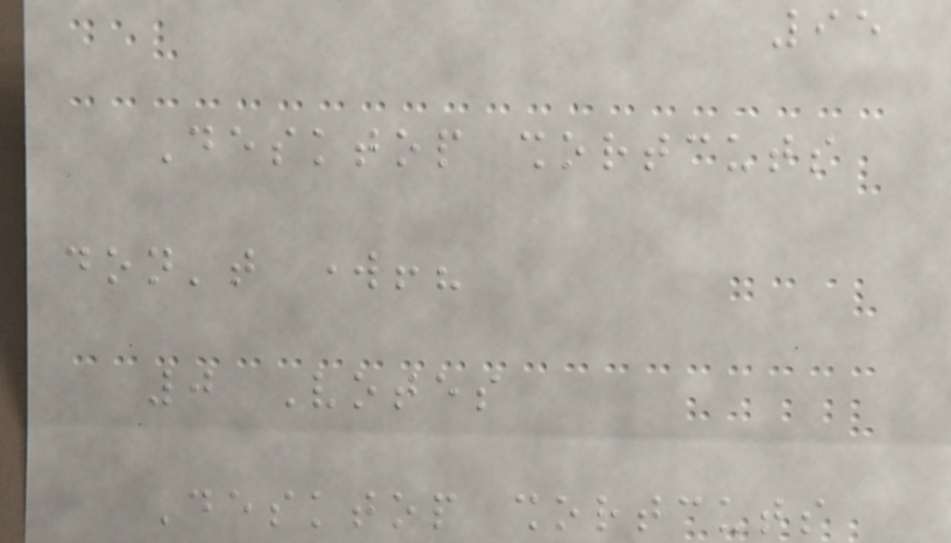95
Desktop shortcuts
don't work!?
0 Votes
Desktop shortcuts
